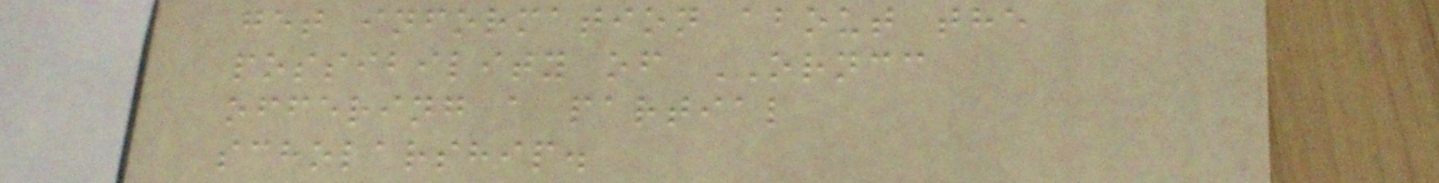get information about the
possibility of ORNCC
offering a partial
scholarship.
